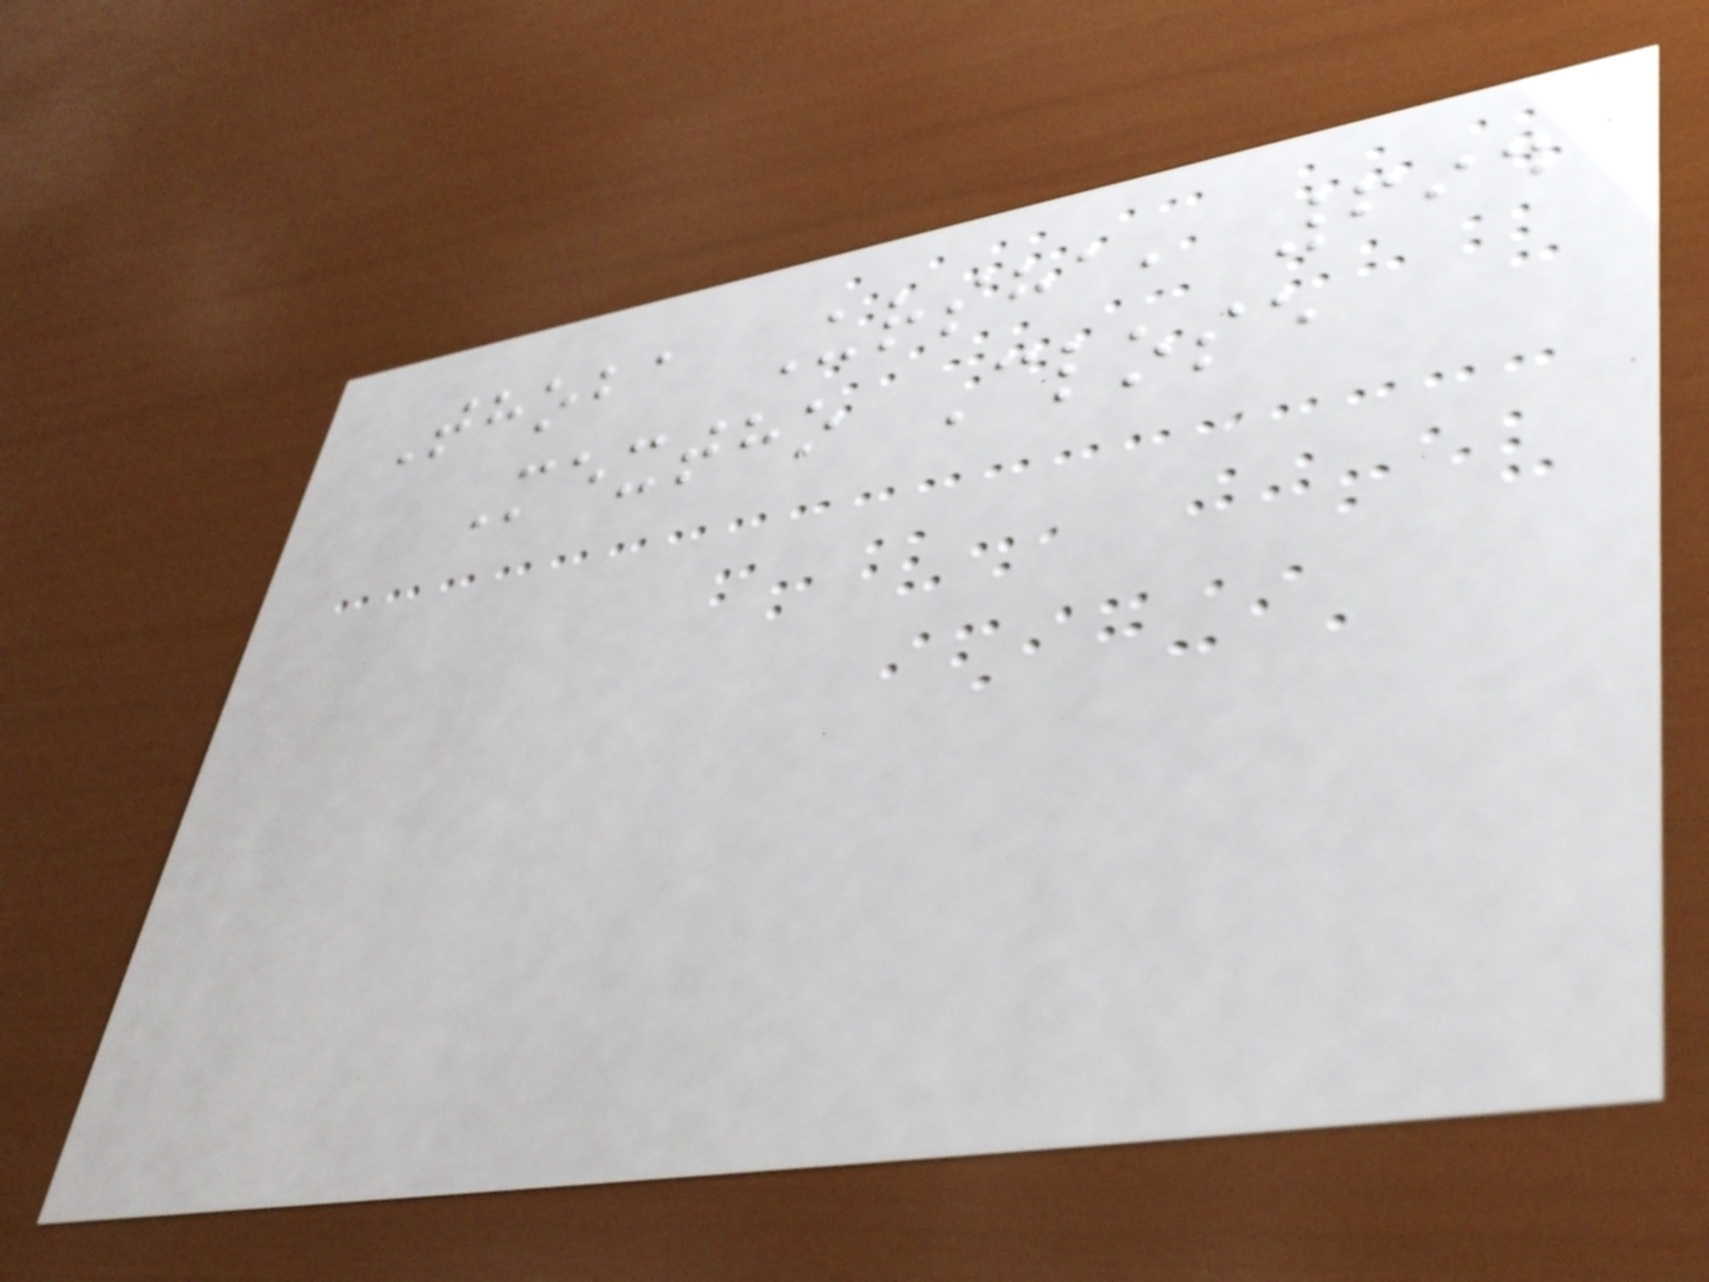Thoba Ursha, 694
Mextho Close
